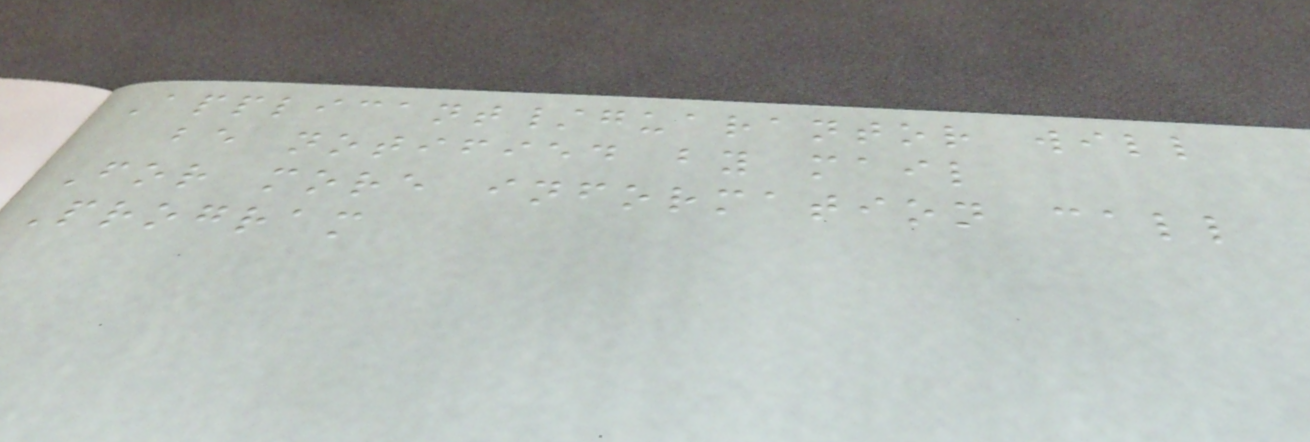Applicant/guarantor will
be notified by mail
For more information call
Program
